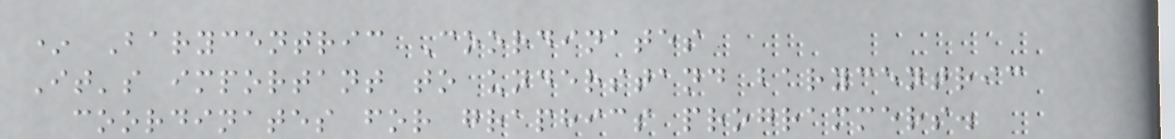* Barycentric Coordinates
It's important to understand barycentric
coordinates for graphics programmers.
